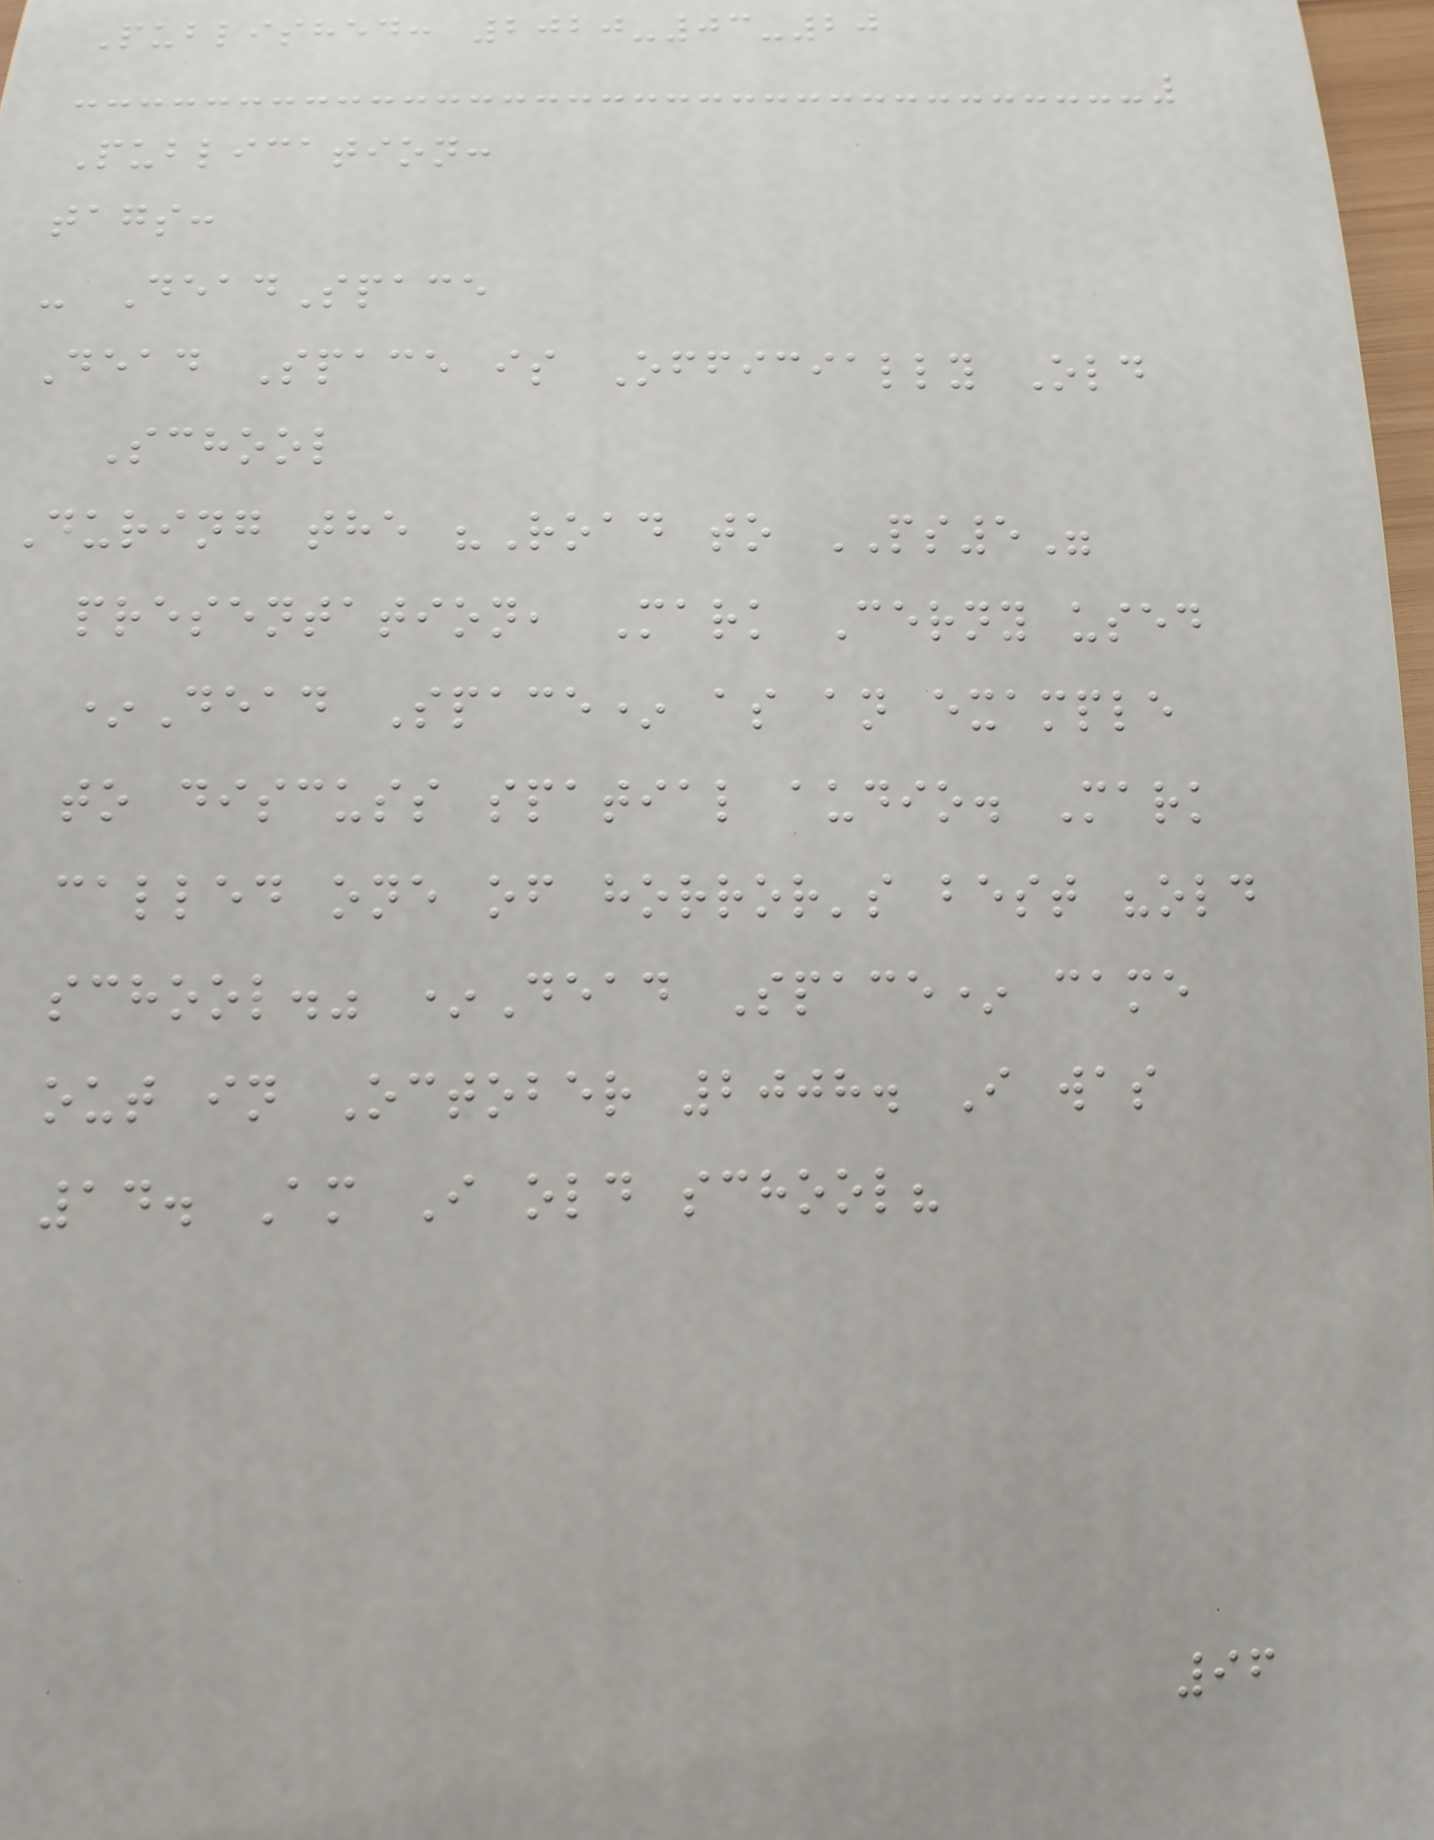Published: 2020-03-20
Publication:
tags:
- DeadSpace
Dead Space is Officially Old
School
During the "Road to PS5"
presentation, Mark Cerny used
*Dead Space* as an example
to discuss spatial audio. Mark
called one of horror's best "old
school." *Dead Space* came
out in October 2008. I was
14. Am I old school?
96
